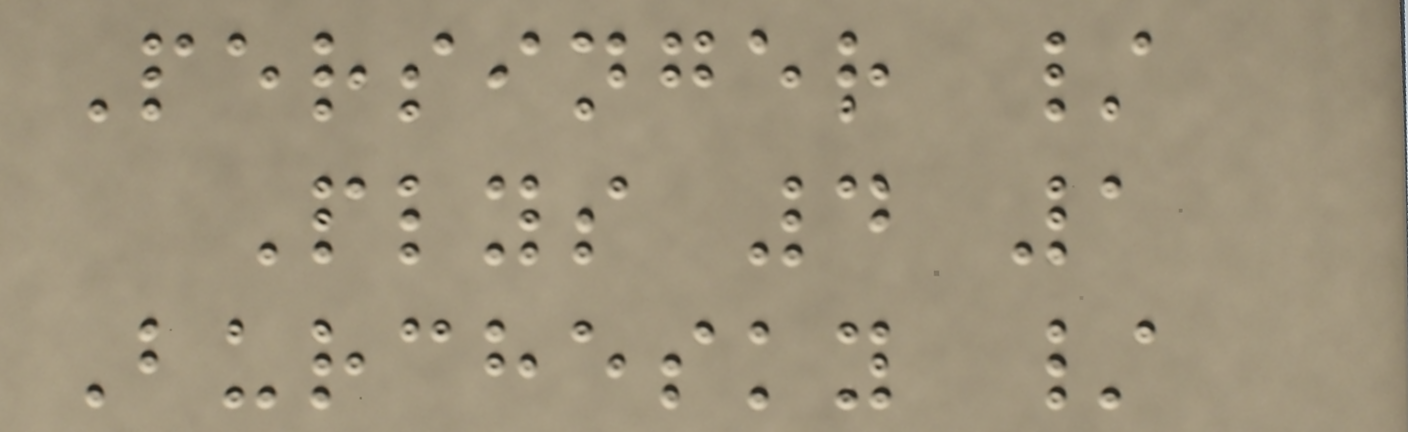Persinger /
Plys 4 1
Burchesky /
